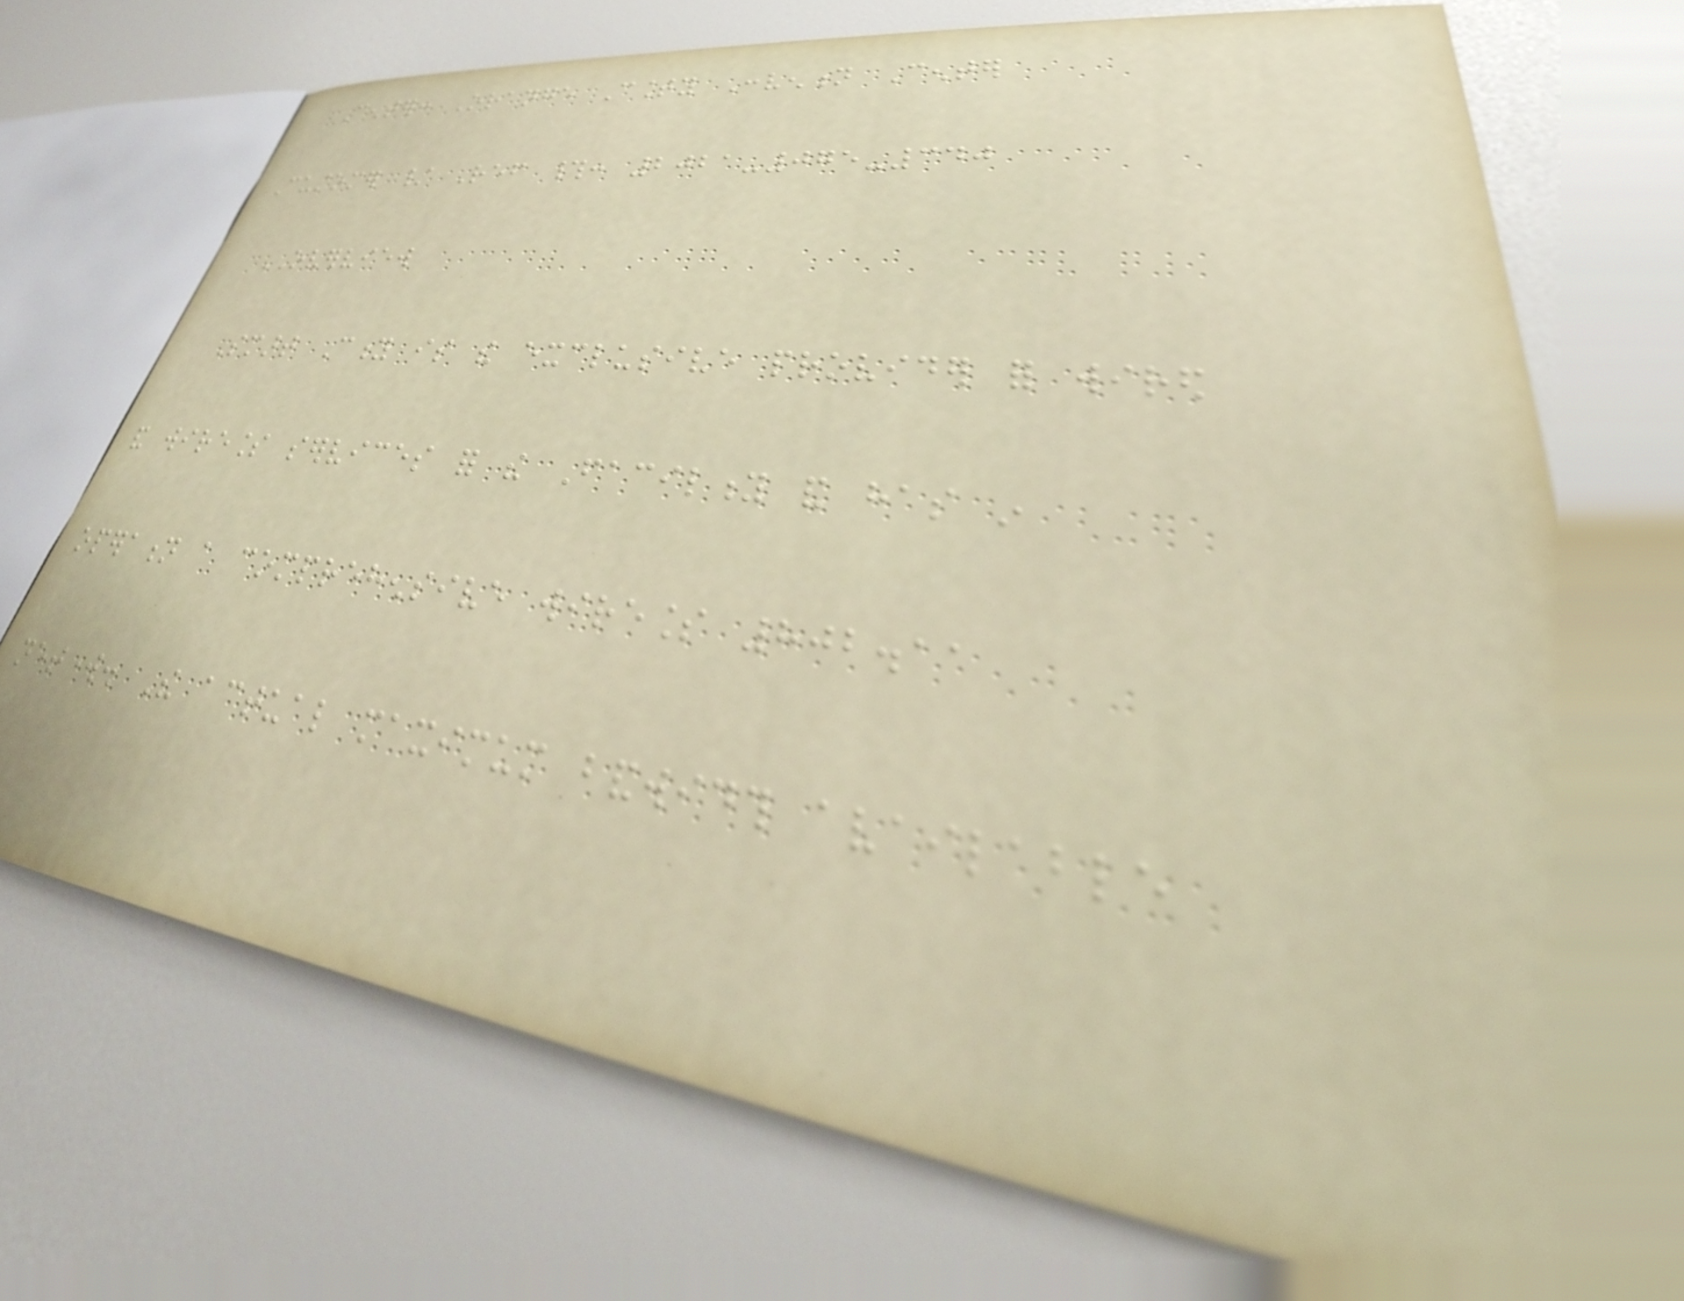Center: Orange County Convention Center
Customer / Ref #: 2021-075-340
OVERVIEW
Smart City is the exclusive provider for wired
and wireless services for the Facility and has in
operation a comprehensive wireless 802.11
network. The actual maximum bandwidth available
